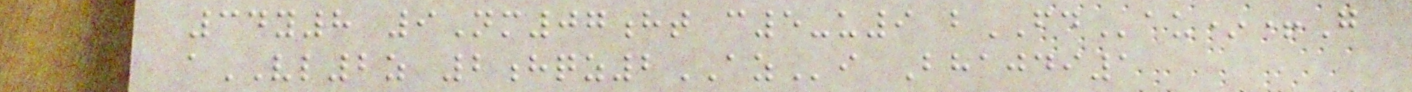34y8 9Nm07ht c5-u9 bFDau*+G
aVL2z 2hqz2AZi Bhajdi1
